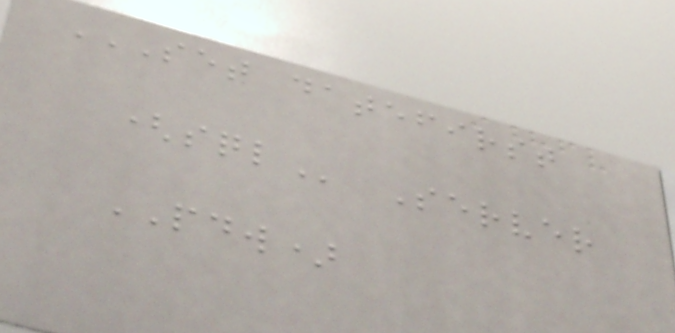SET DATEFIRST
(SQL Server
PDW)
